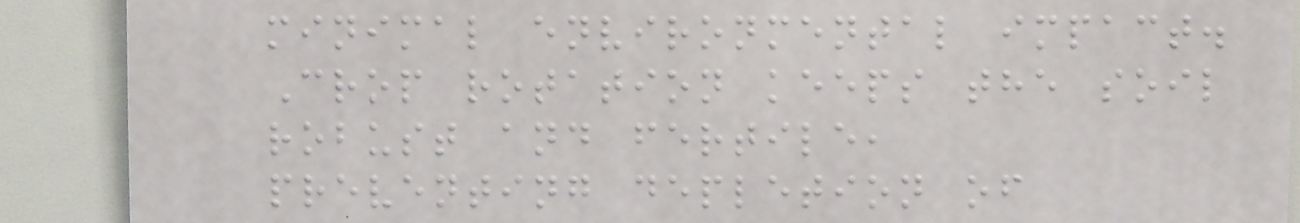minimal environmental impact.
Crop rotation keeps the soil
robust and fertile,
preventing depletion of
